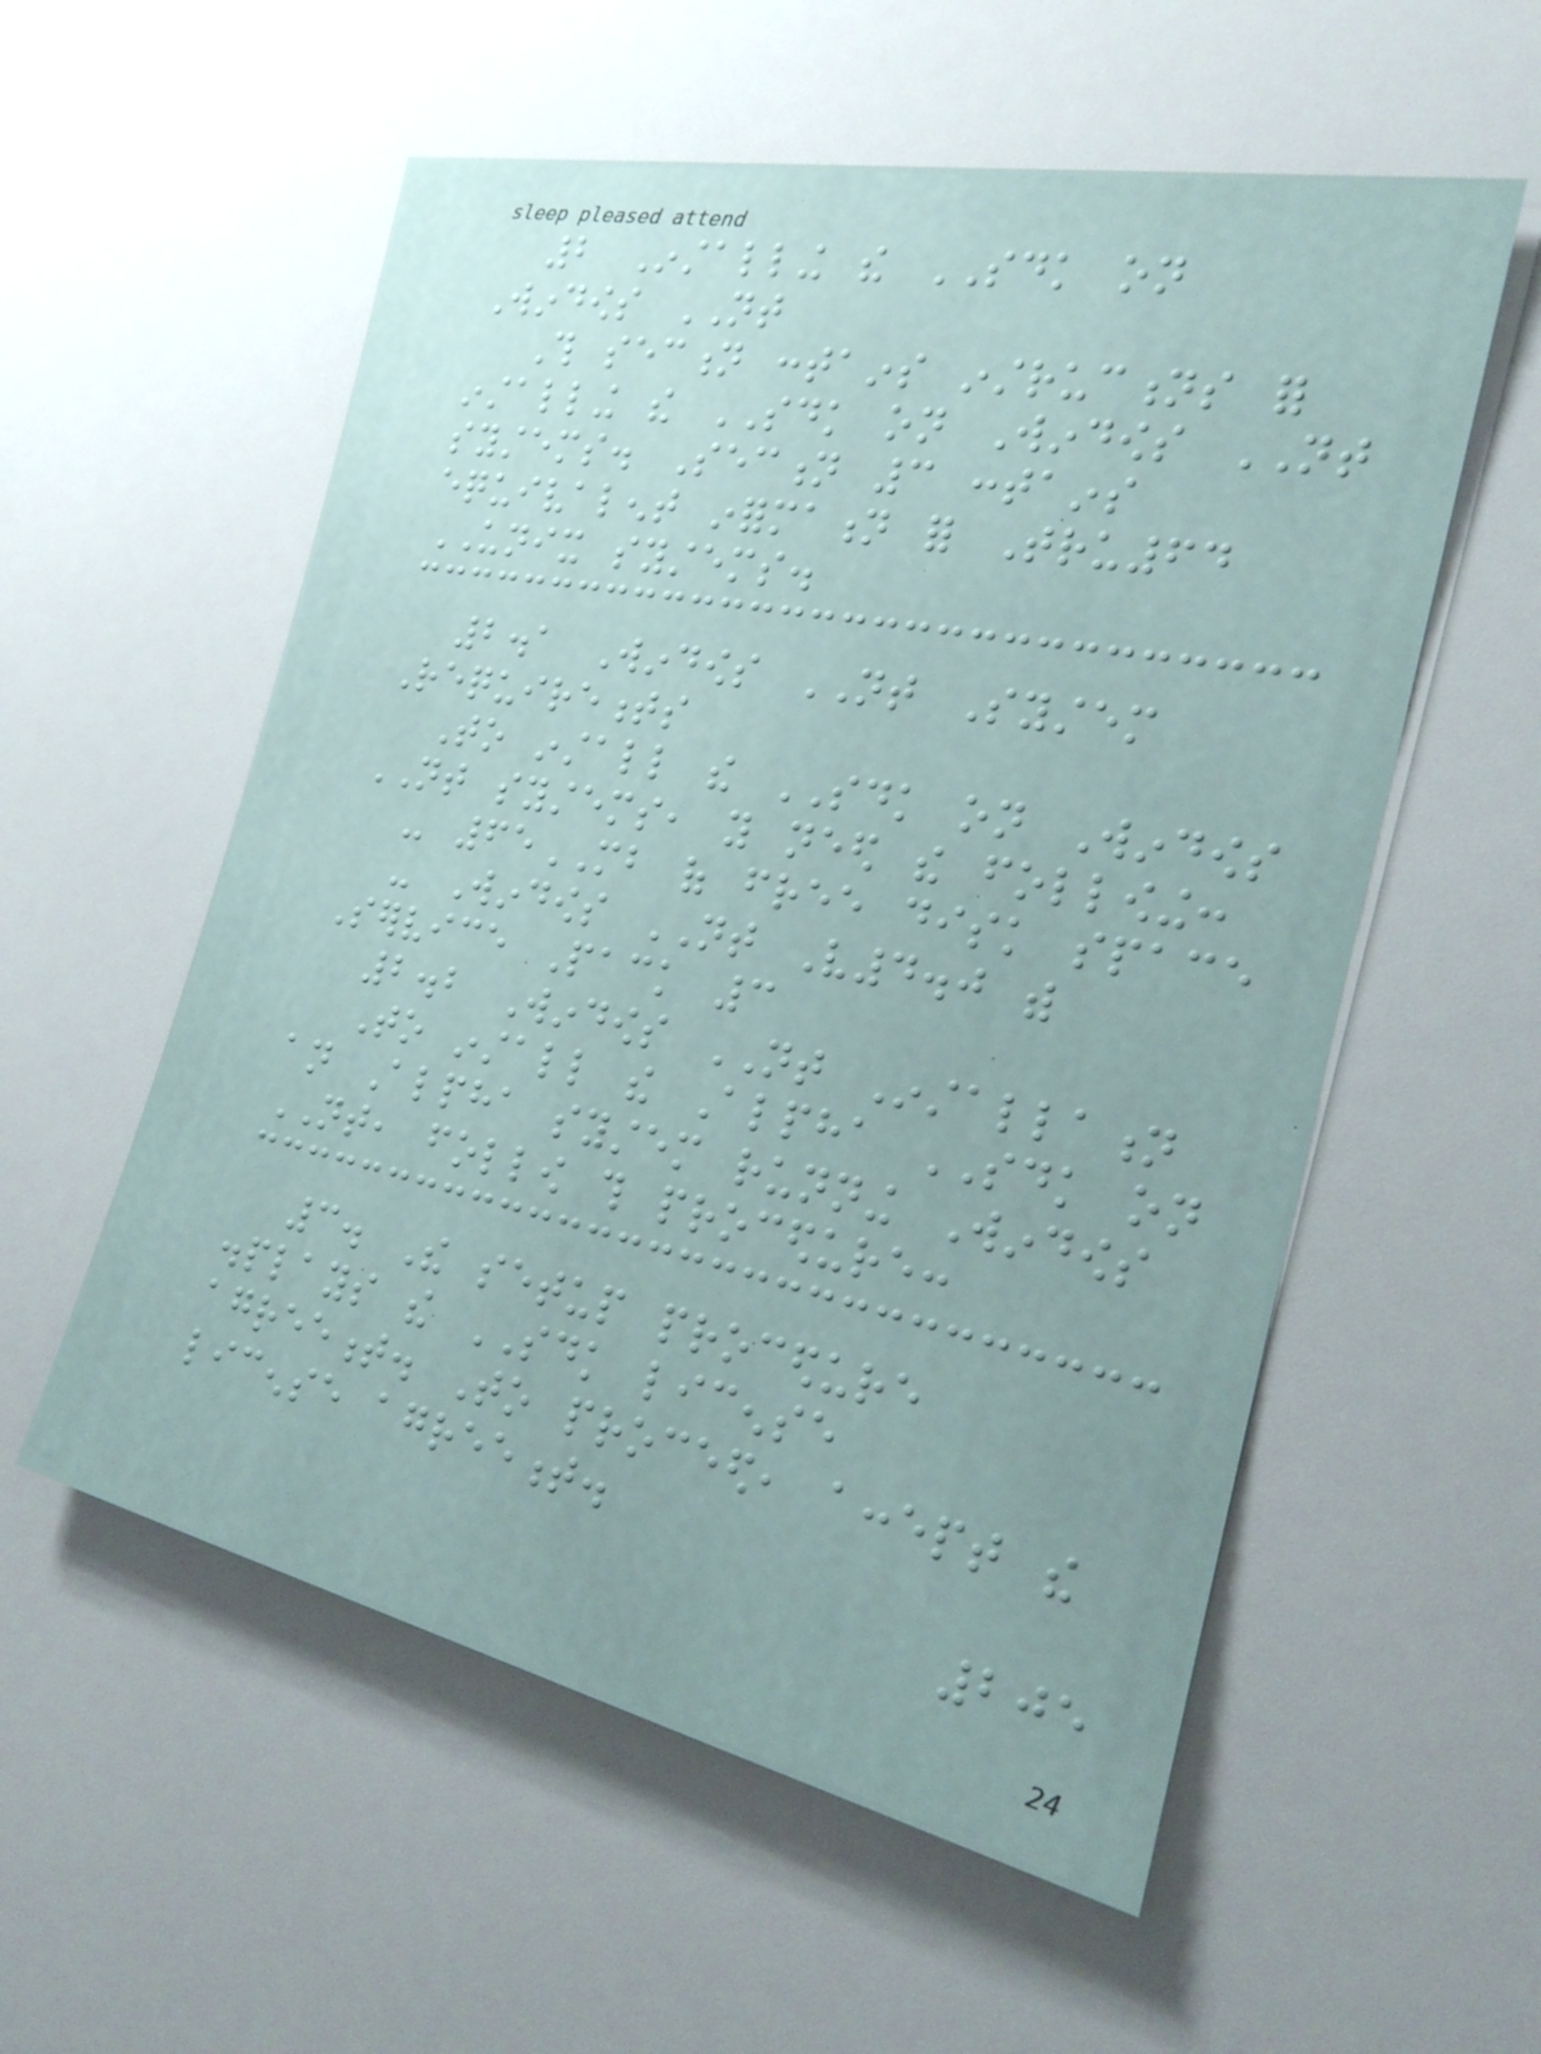2 Installing the SDK on
Windows NT
This section contains instructions for
installing the SDK on Windows NT
systems. Section 3 contains
equivalent information for Tru64
UNIX systems.
2.1 Windows NT System
Requirements
To install the SDK on Windows
NT systems, you need the following:
- 65MB of free disk space
- Windows NT V4.0 with
Service Pack 3
2.2 Windows NT Installation
To install the Alpha SDK on
an Alpha system running Windows
NT, follow this procedure:
3. The setup procedure
displays the SDK license
agreement. To proceed, accept the
license agreement.
205
